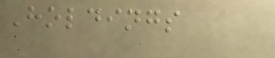Holdings
